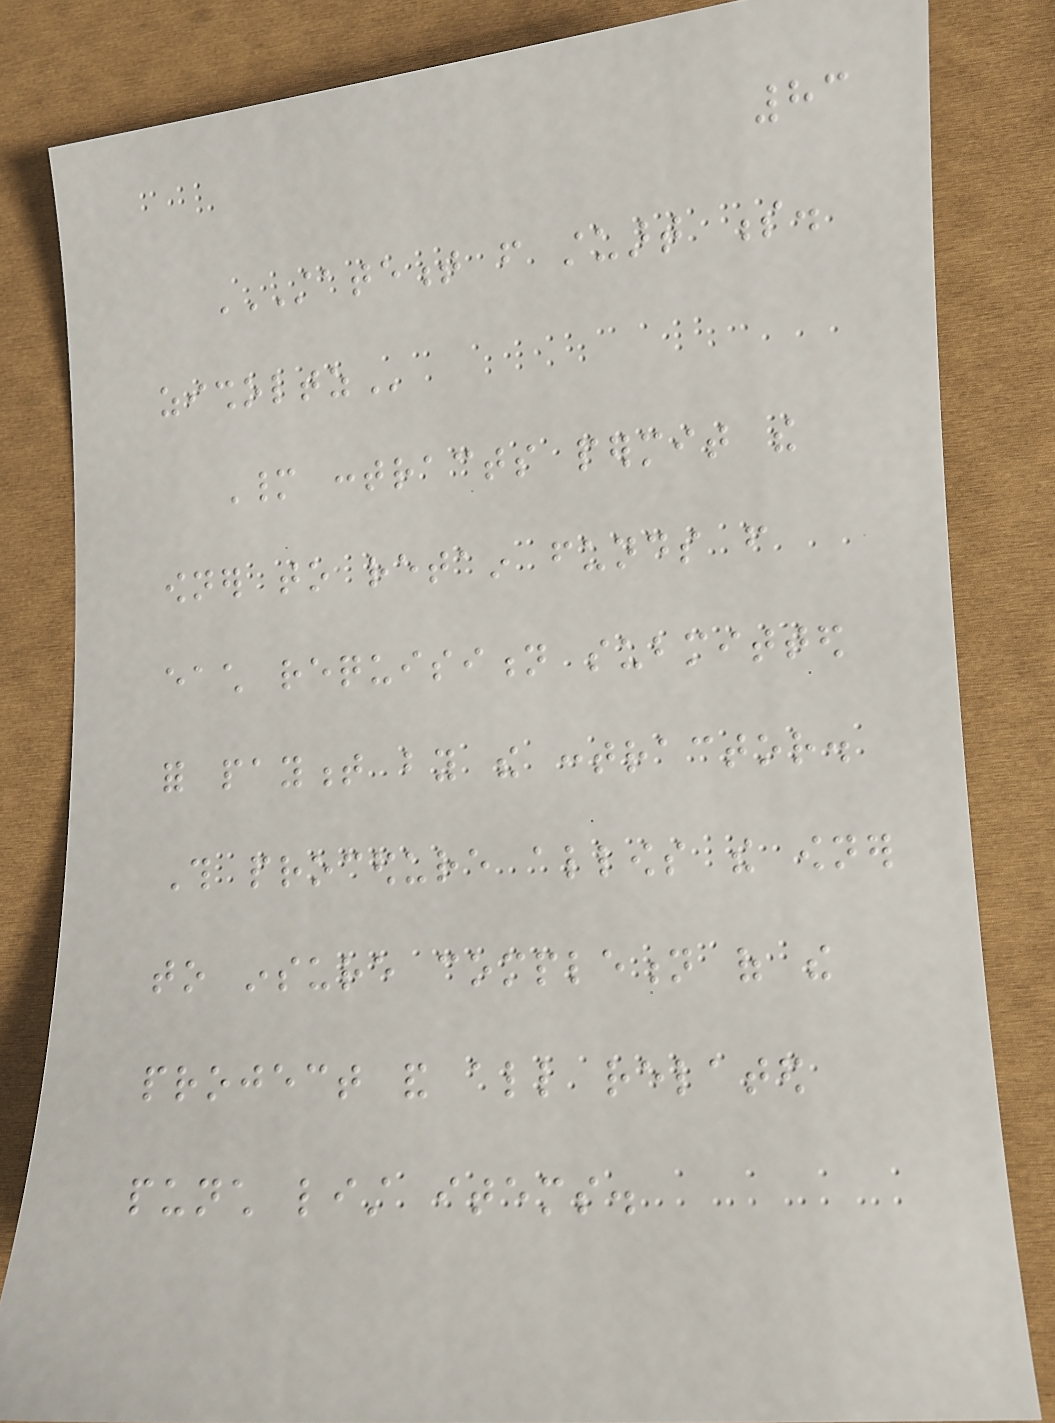83
STATEMENT FROM STUART S.
ZISHOLTZ
Many contracts permit the
owner to retain funds from
each requisition submitted
for payment by the contractor.
This procedure allows the owner
to insure completion of the
project and all related
punch list items.
